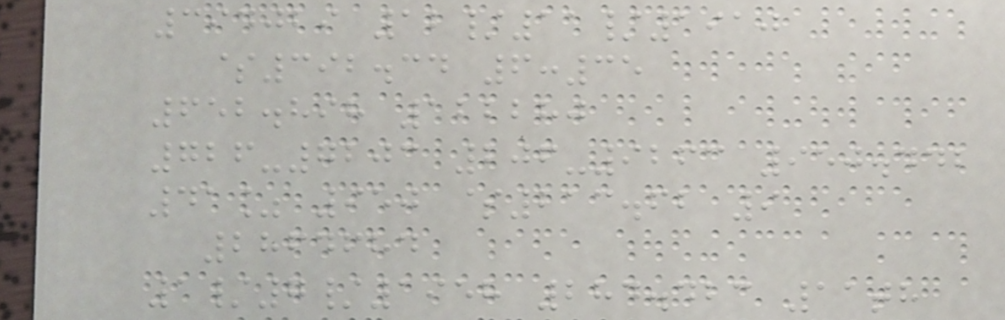394029 12/11/1910
$392.34 6:35
652.898 122280
726-7203 206-9263 950.442
41% 950 $213.62 9
2864684
1/7/1958 284.423 11th
